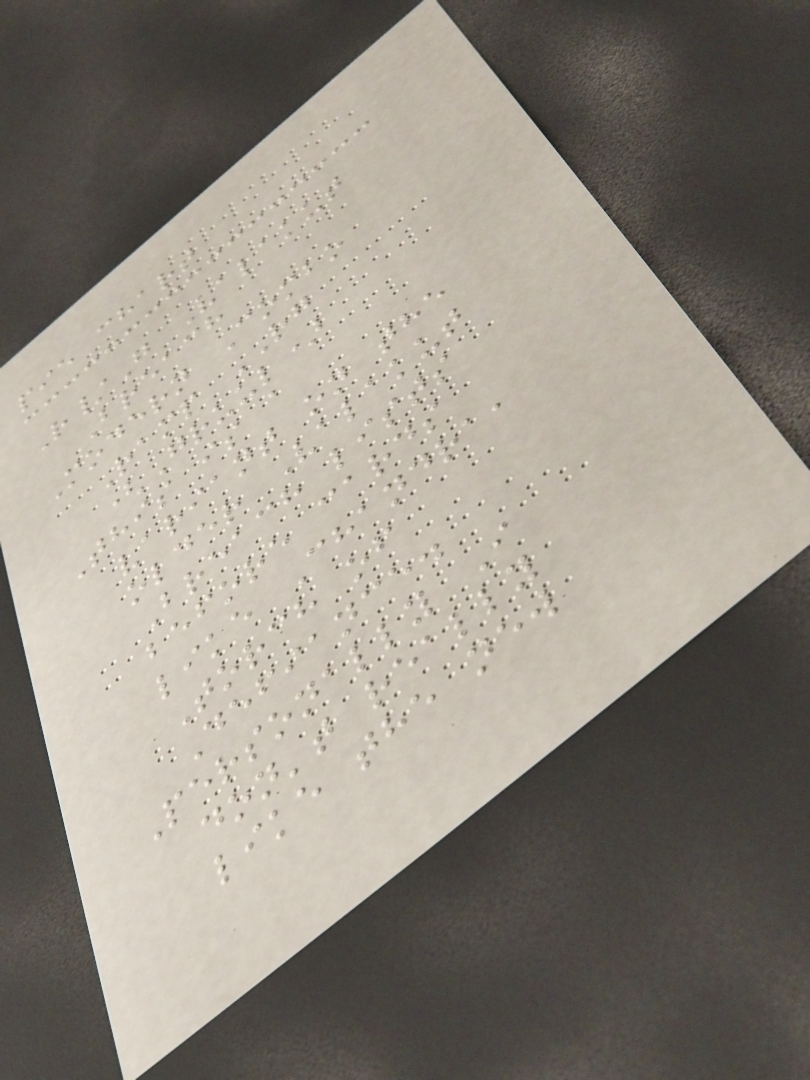pie chart
R/G Valakut
Breach
Modern Combo
Ramp RG
(Gruul)
This is a
variant on the
older Valakut
Breach lists
before cards
like Chandra,
Torch of
Defiance.
Personally I
don't really
like the new
